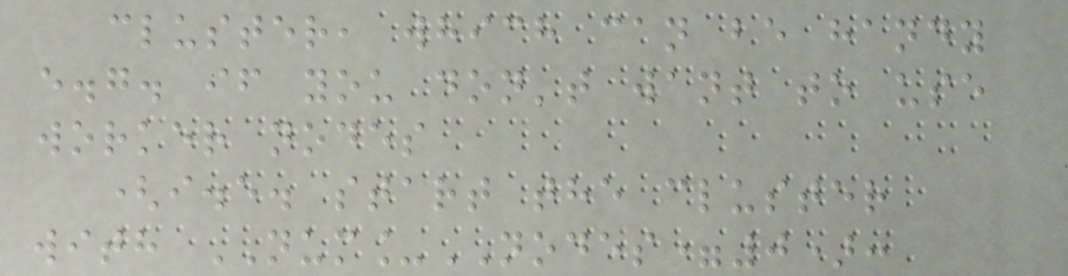cluster, which can be handy
e.g. if you don't want to use
worker nodes
(i.e. start the cluster
with NUM_NODES=0):
